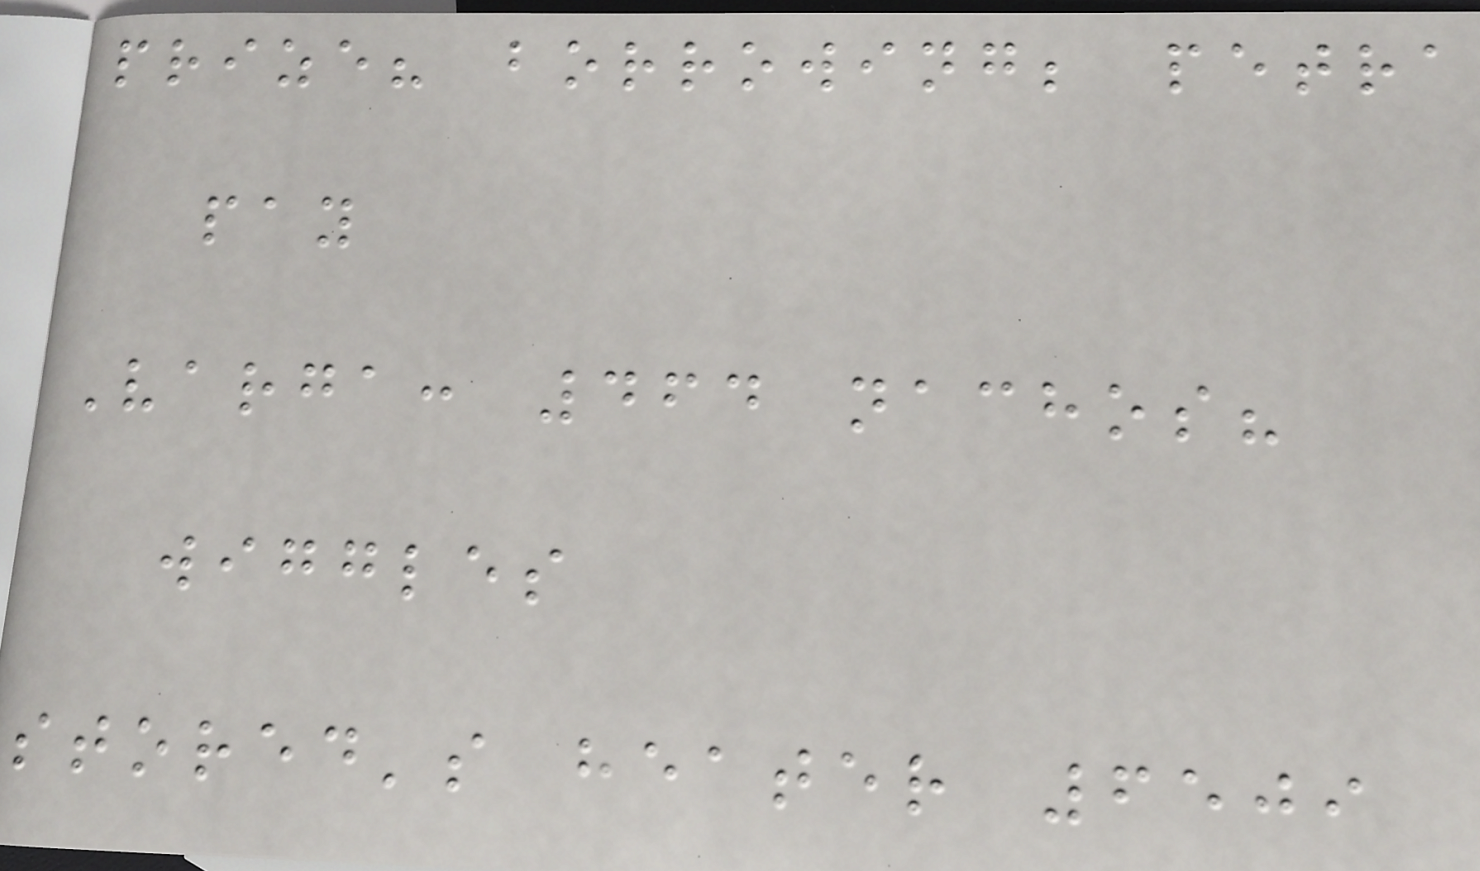prize? borrowing; petra
pay
Varga: 464 nachos?
wiggles
stored's heater 6509
